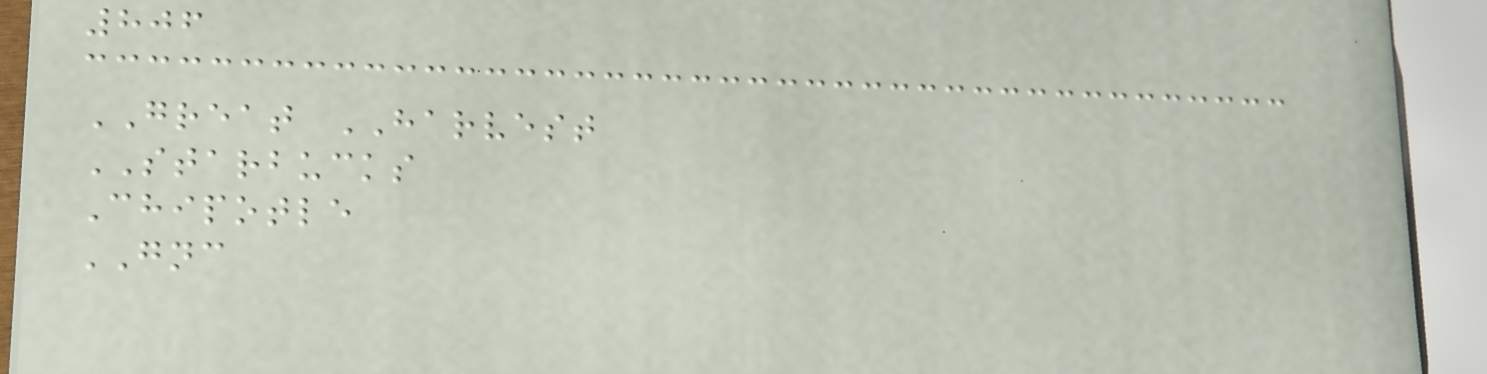806
GREAT HARVEST
STARBUCKS
Chipotle
GNC
